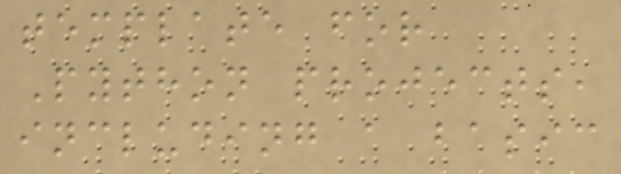template for
Python projects,
including a basic
